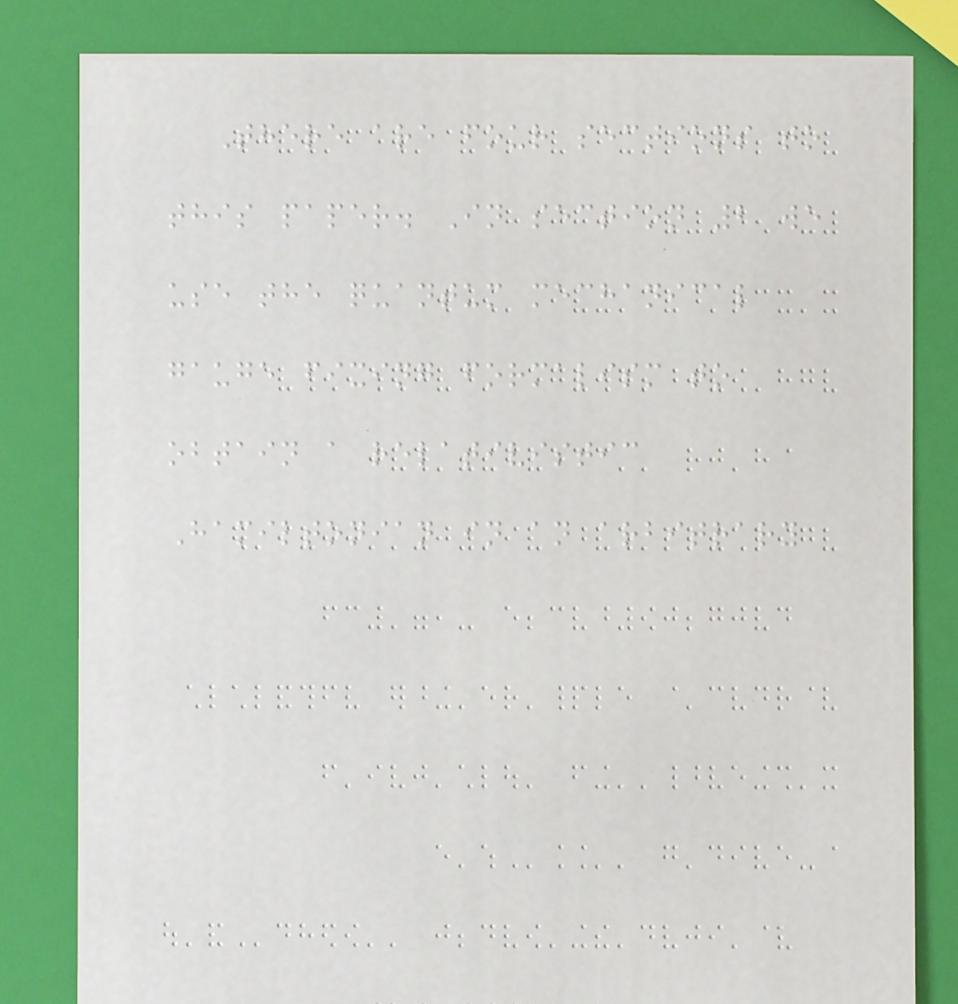There are four sections to
this paper. In section 2 we
use the quantum mechanical
gauge fixing formalism to
obtain a relativistic
Hamiltonian in an arbitrary
